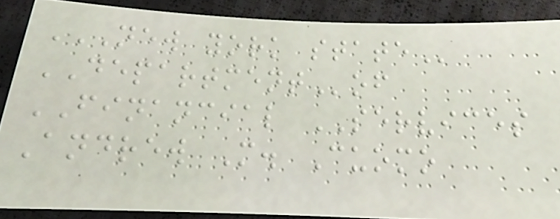NEW YORK STATE
DEPARTMENTof
FINANCIAL SERVICES
Andrew M. Cuomo
